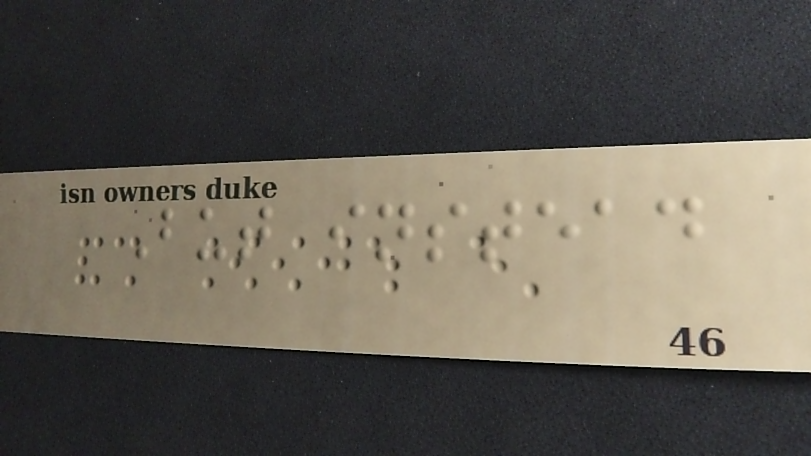But instead
